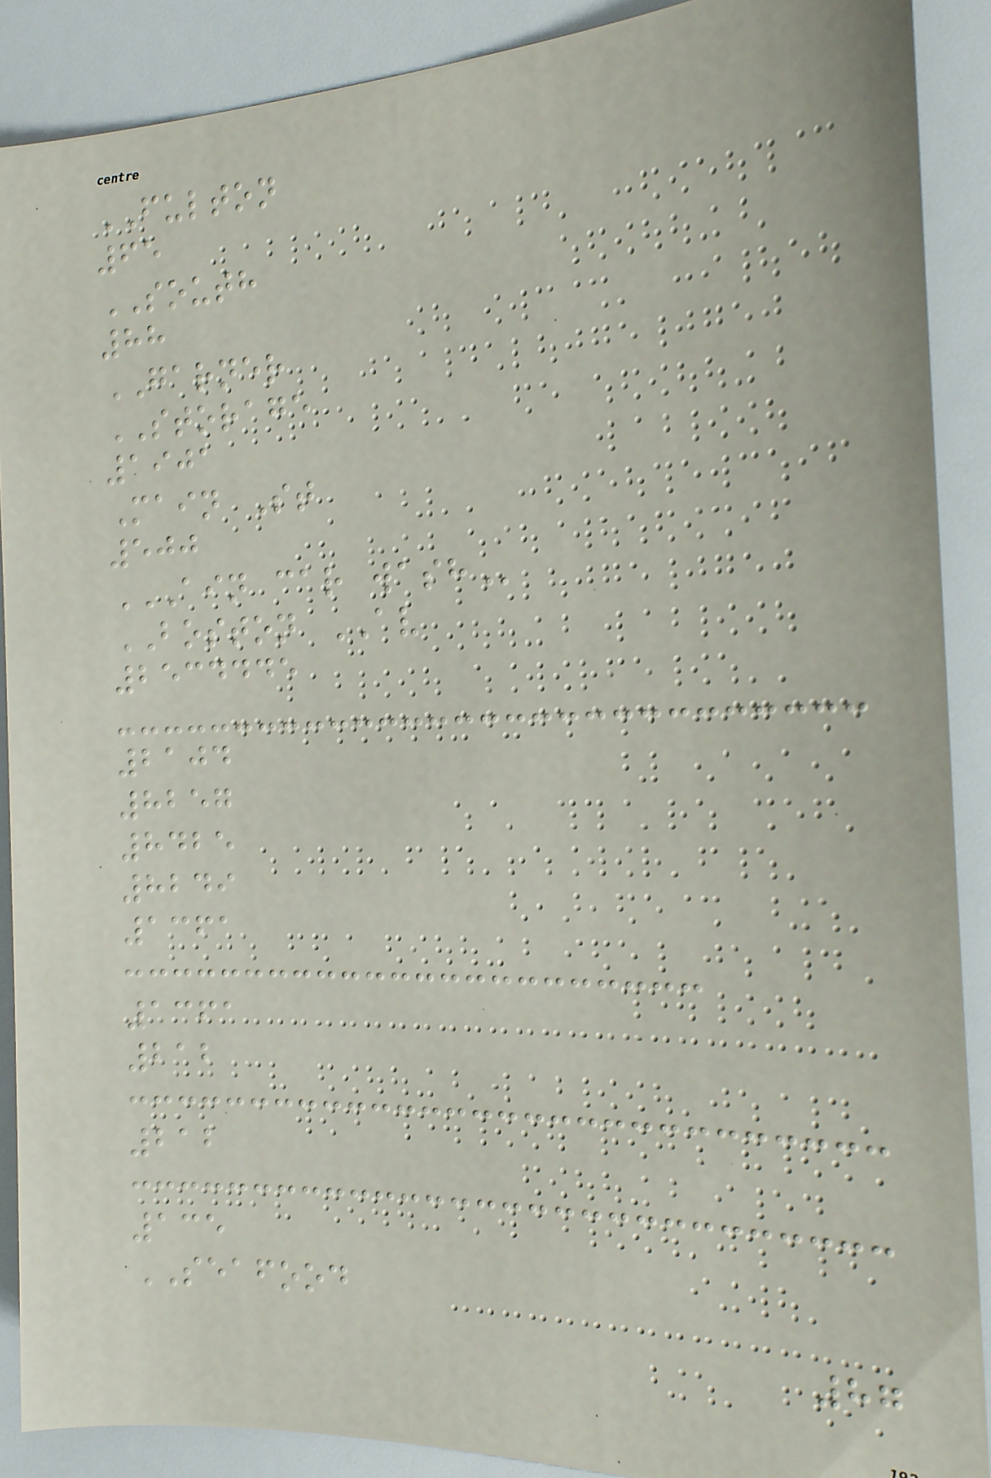FULTON
65
SOUTH
88
GARNER
STORAGE
1901
Main St
500
AIN CAR WASH
BOSTON AV
2534445
2104
8257
8425
8249
1361
1361
212
212
135
SEAFOOD
87
